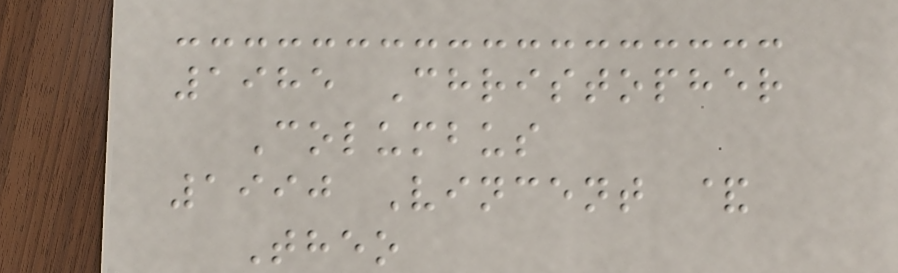1985 Christopher
Columbus
1990 Vincent &
Theo
